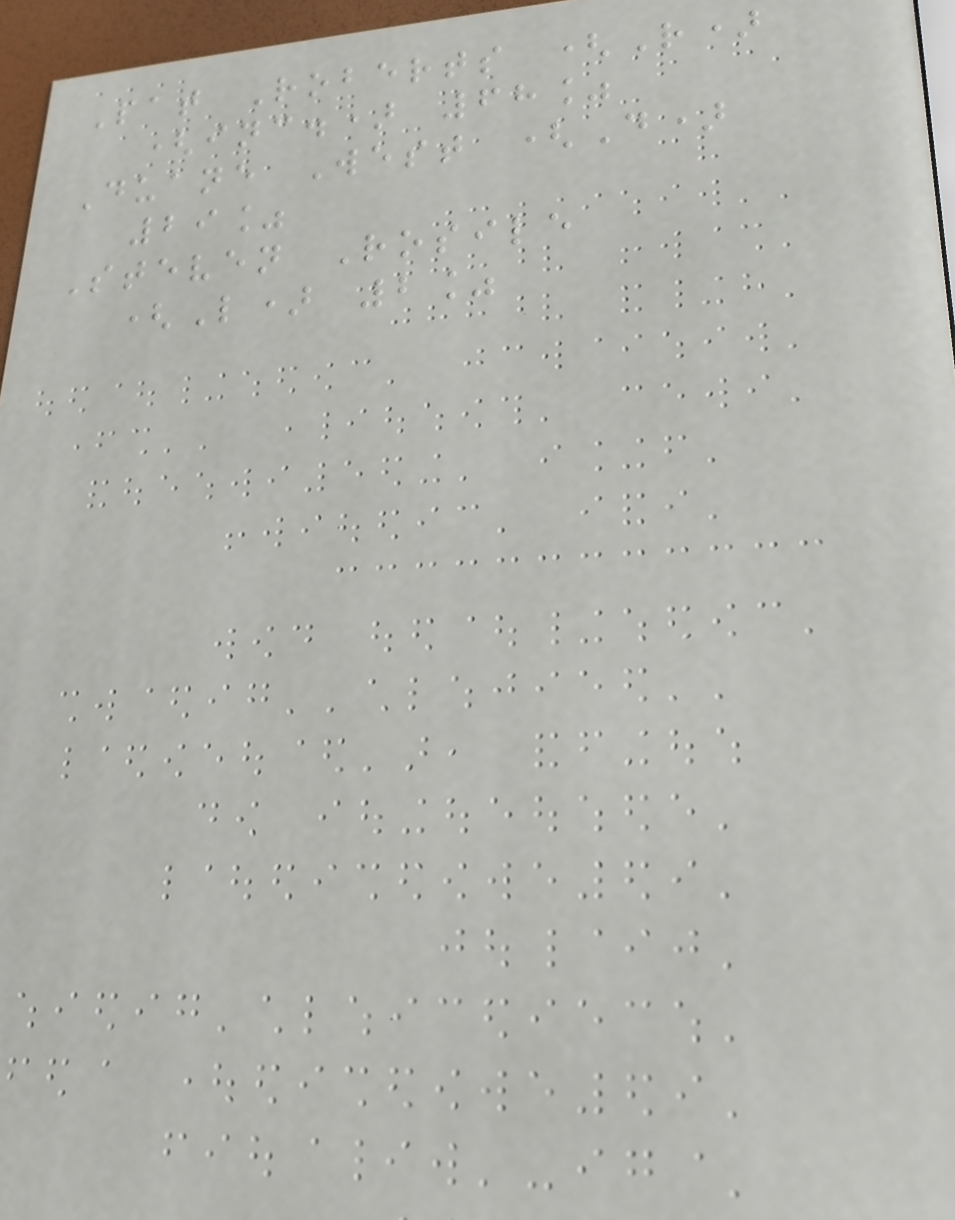Pat Roberts (R)
(inc.) 68%
Duane West (D)
29%
Steven Rosile
(L) 2%
